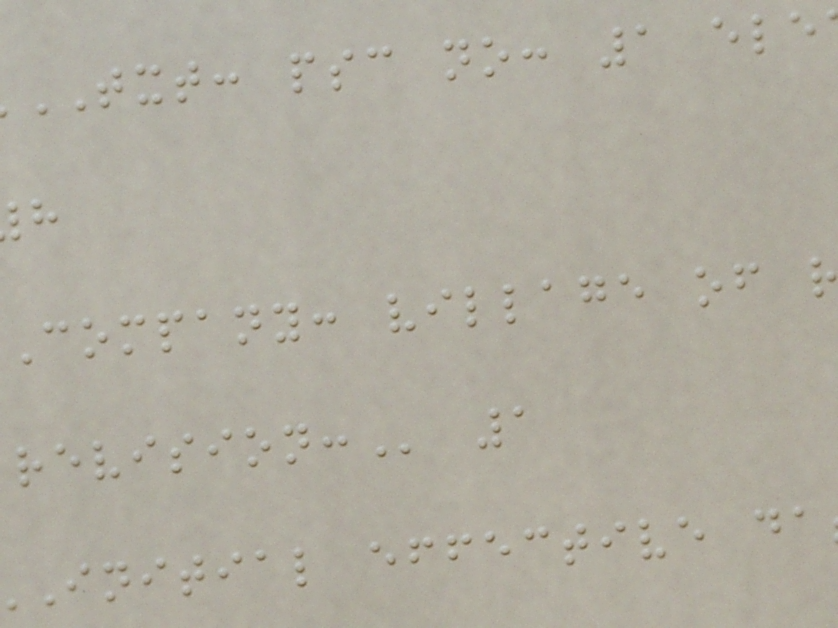TXT: psc no: 1
company: village of
initial effective
